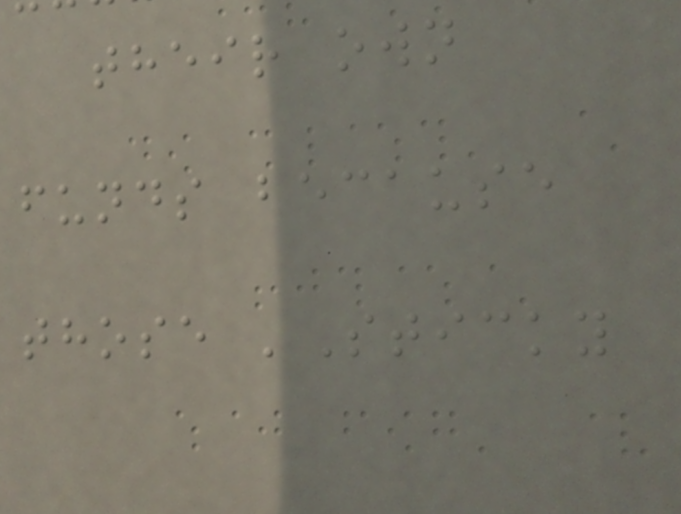their own
funds because
those 'Sticky
